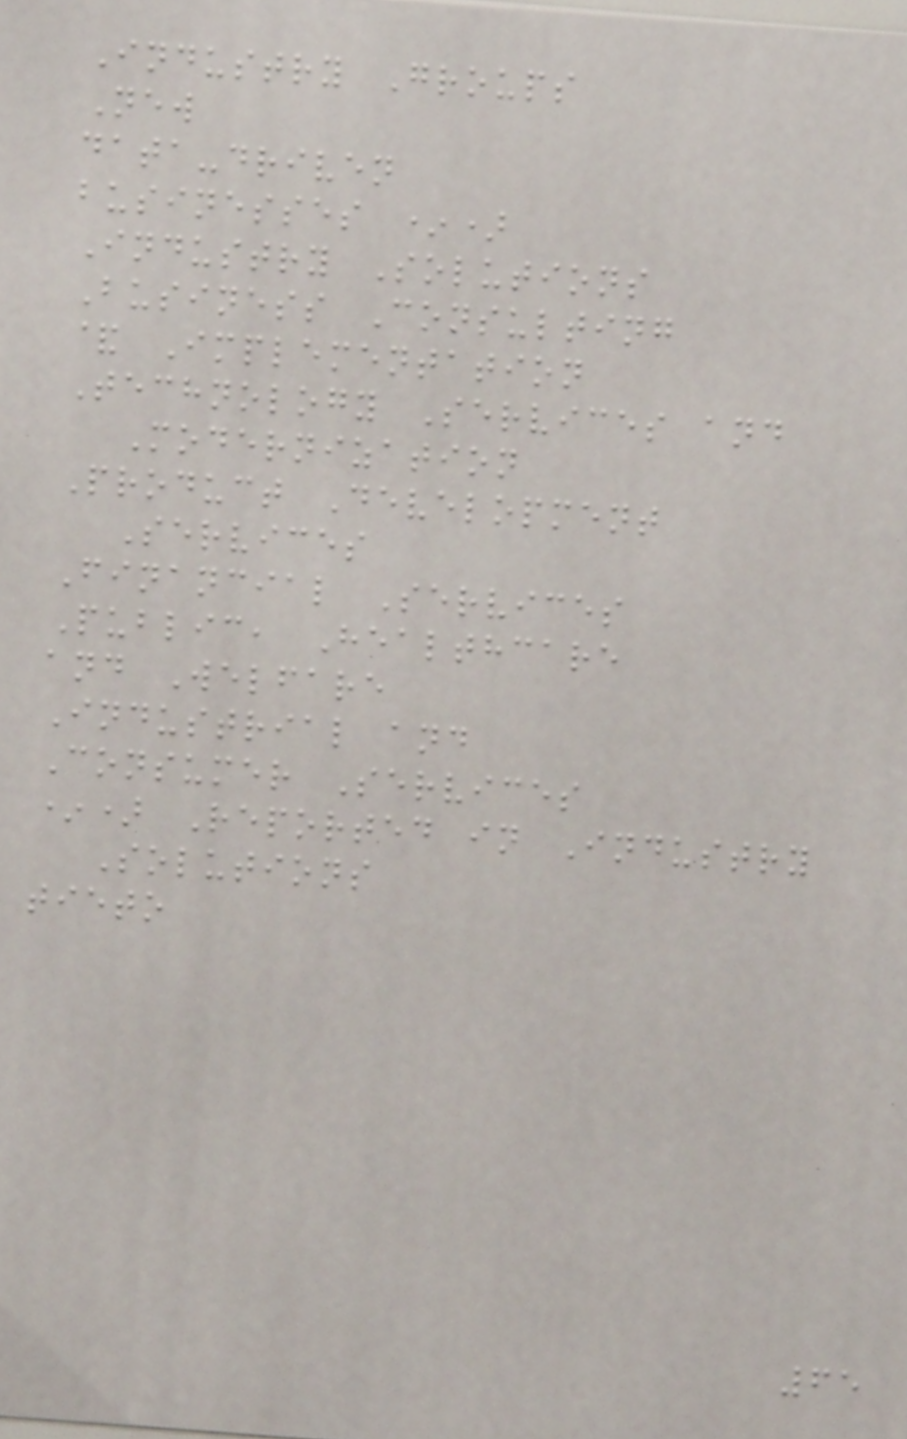Industry Groups
New
data-driven
businesses *)
Industry Solutions
Business Consulting
& Implementation
Technology Services and
Modernization
Product Development
Services
Financial Services
Public, Healthcare
and Welfare
Industrial and
Consumer Services
*) Reported in Industry
Solutions
tieto
65
